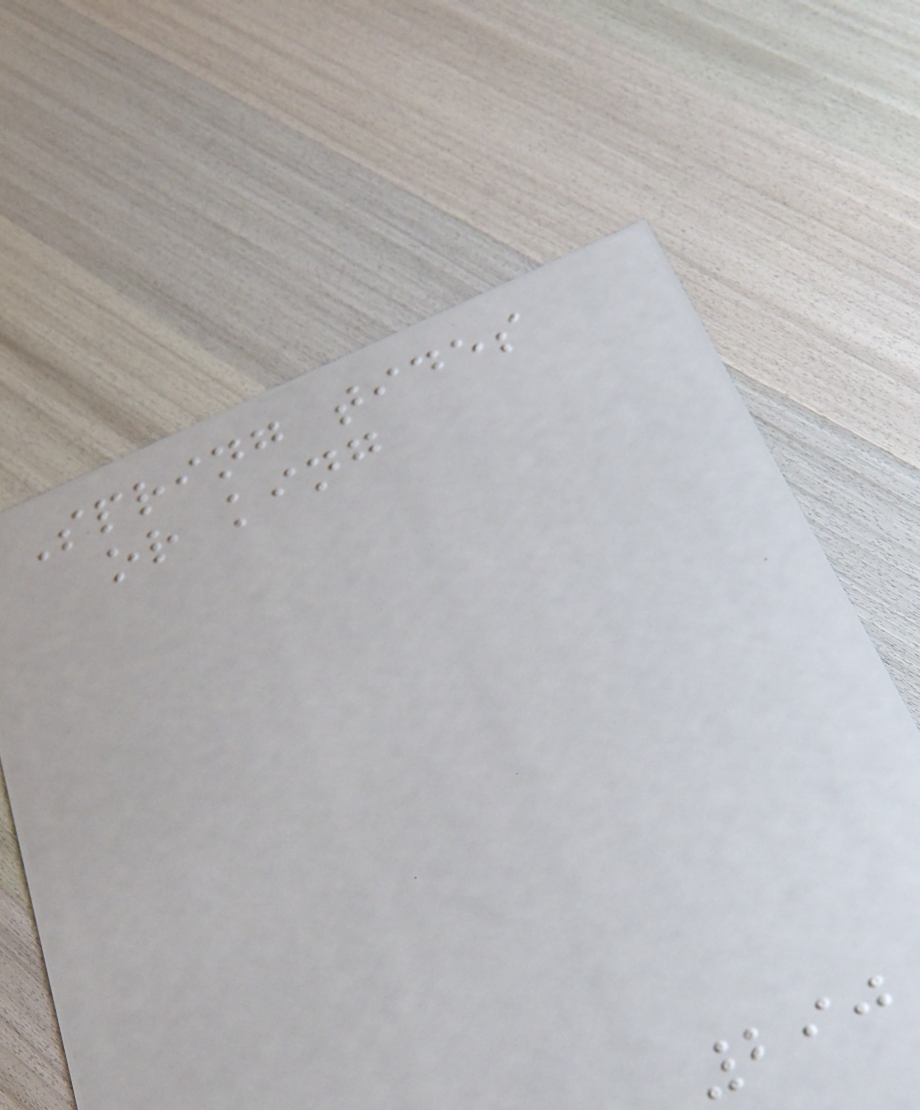Spring tides
or king
290
